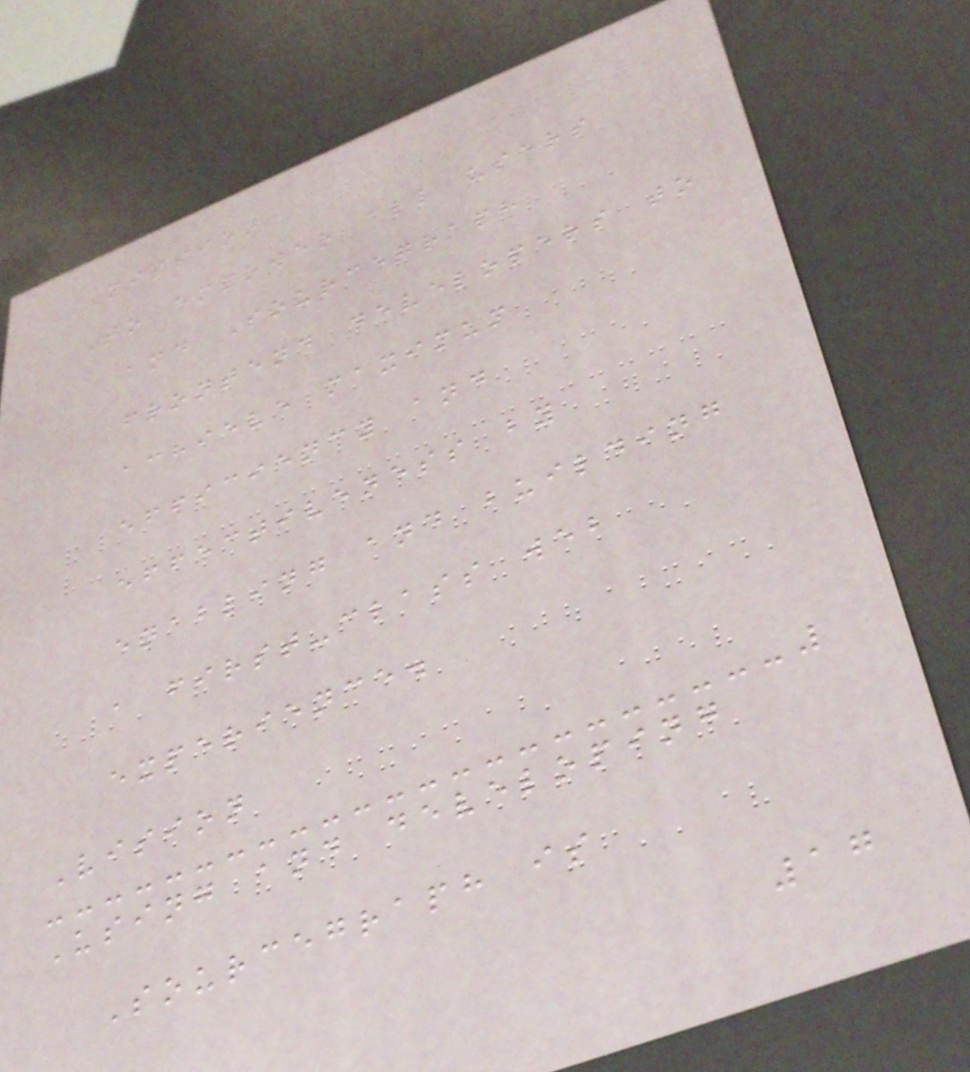Mission
To empower all users
and Sourcegraph
frontend developers to
achieve maximum
efficiency and
effectiveness by
enabling and building
a first-class web
experience.
Vision
Using and developing
Sourcegraph is
17
